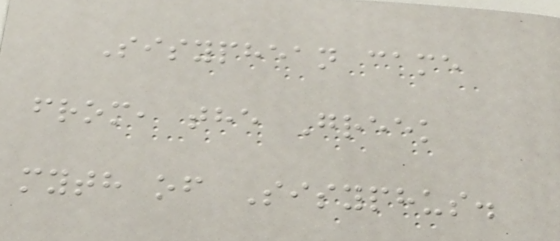Sisyphean came
from, the Greek
myth of Sisyphus.
